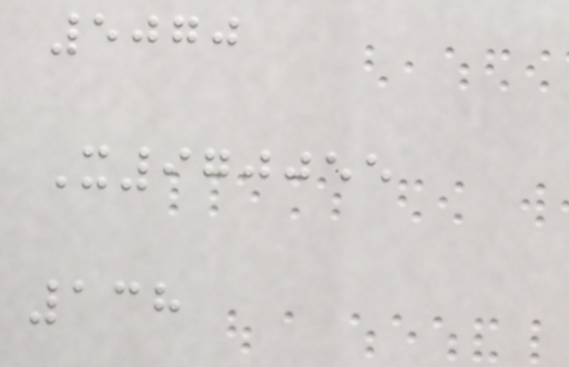5070
X970055
138
